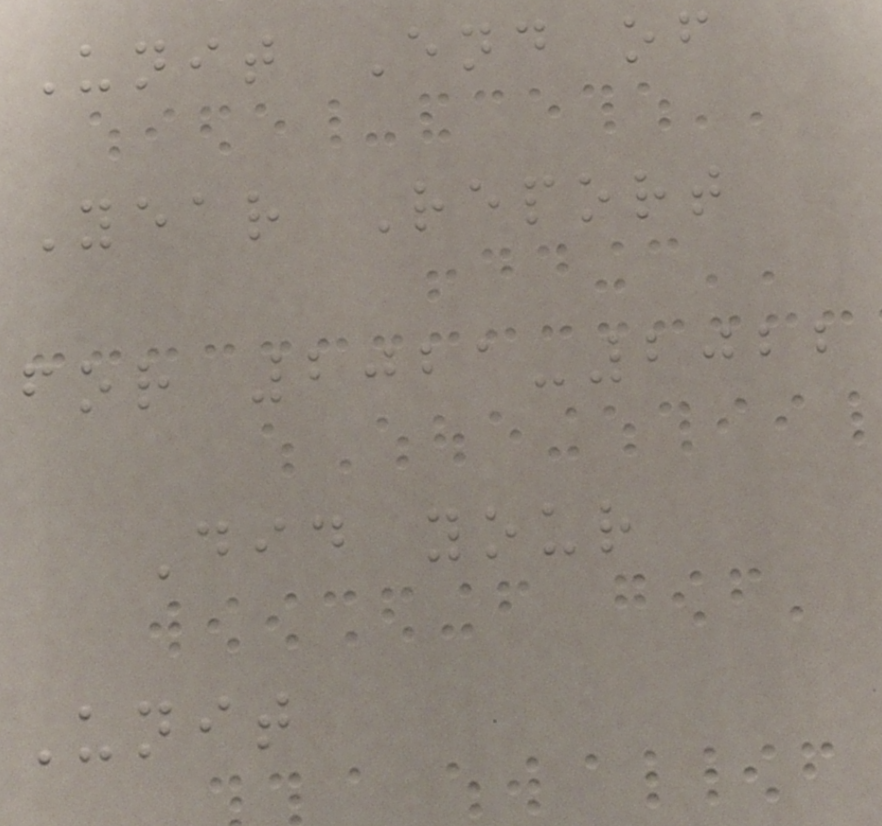Unit End of
Year Report
for 2021-2022
Did your
Unit
